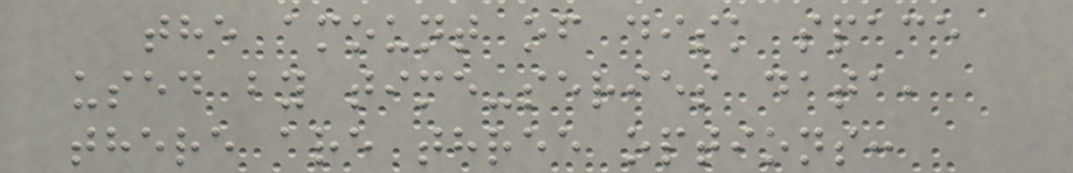the amount of disk space
used by time-series data,
there are three options:
